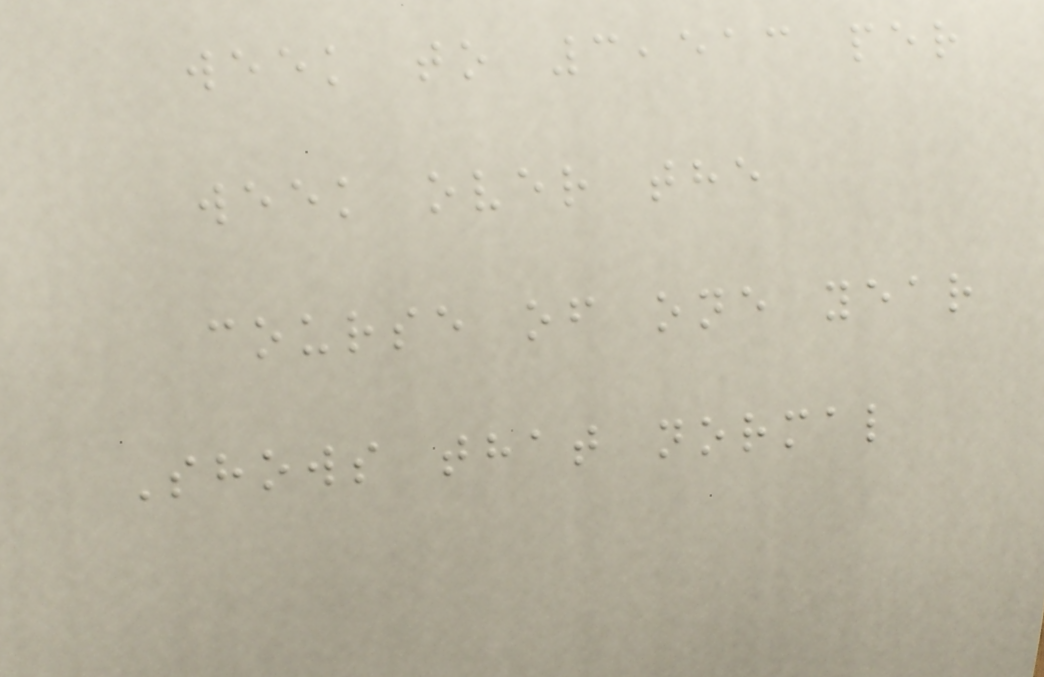week to 3,513 per
week over the
course of one year
Shows that normal
